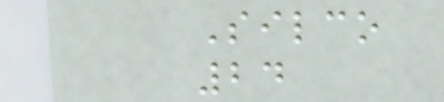Silco
24
